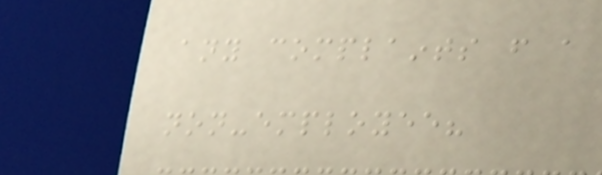any complaints from a
non-employee?
